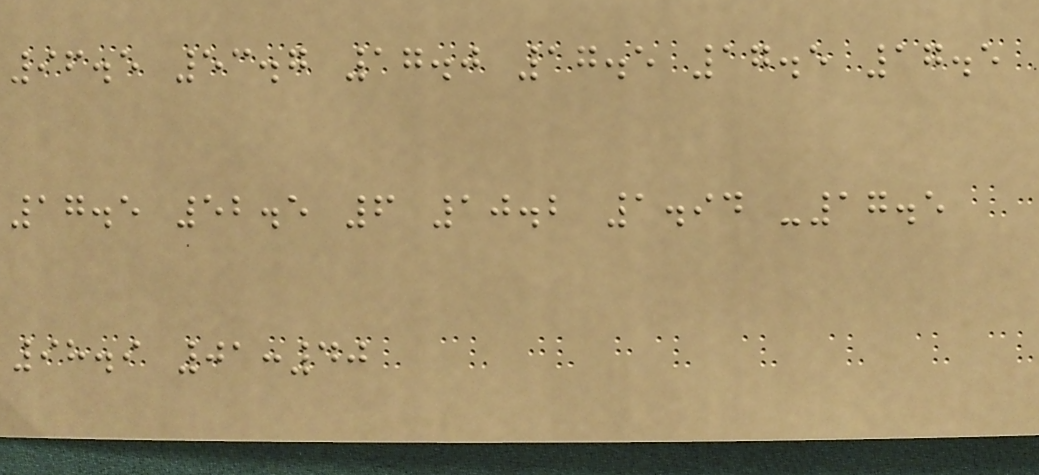96.5 53.7 17.0 17.5 17.5 17.5
17.5 52.5 6 10.2 1.94 -17.5
98.9 01:40
